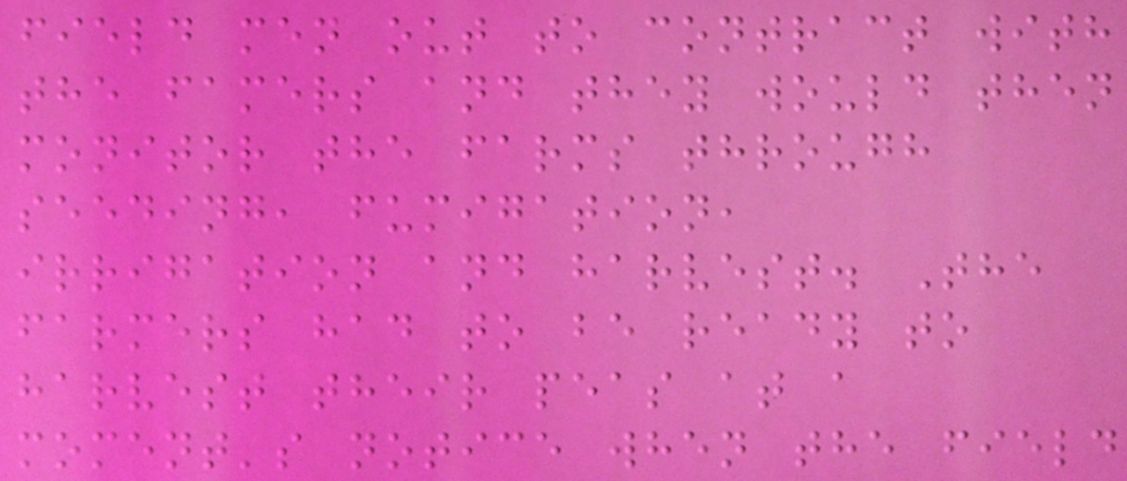field men out to contract with
the famers and they would then
monitor the farms through
seeding, fumigation,
irrigation and harvest. The
farmers had to be ready to
harvest their peas at a
moment's notice when the field
